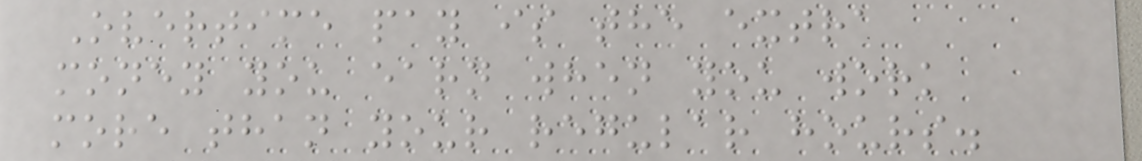Overtime pay is the extra
money you earn when you work
more than your regular hours.
